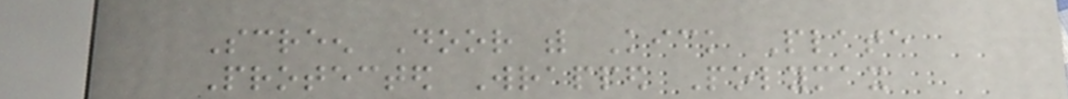Screen Door with Kick Plate
Protected Wrapped Polymax
